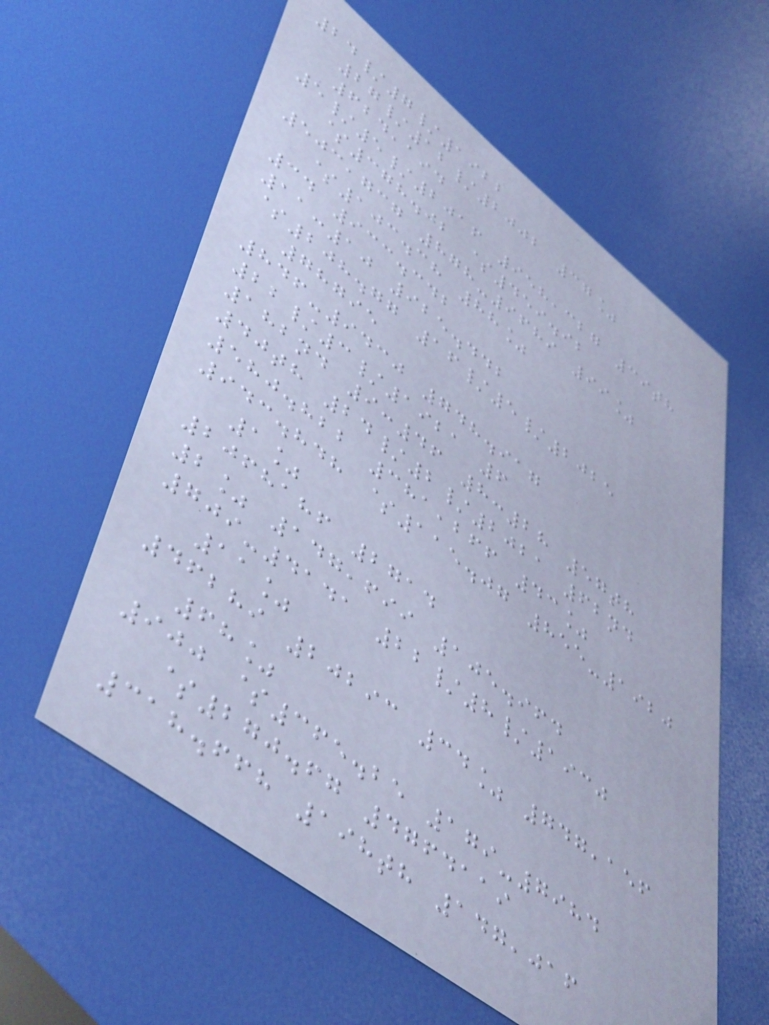24/7/1922
27/12/2002 37%
624,194
5/5/2016 958,327 39th
$378.02 $459.92
503,737 878-9689 99%
$103.38 88%
34 933.342
11:10 925.442
$208.77 16/5/2025
78795
846-9430 748.917
22/3/1921 6
182nd 9:46 8:28 57th
40th 24/2/2021 62nd
580.822 381,266 43%
943.848 $115.07 855-1920
1%
2068186 2714
2% 147,699 105.964
709-4141 22/8/1930
11%
46289 20293 34% 747,156
68%
900 $365.25 179-7984
$270.67 4764119
318.668 198th 147,016
